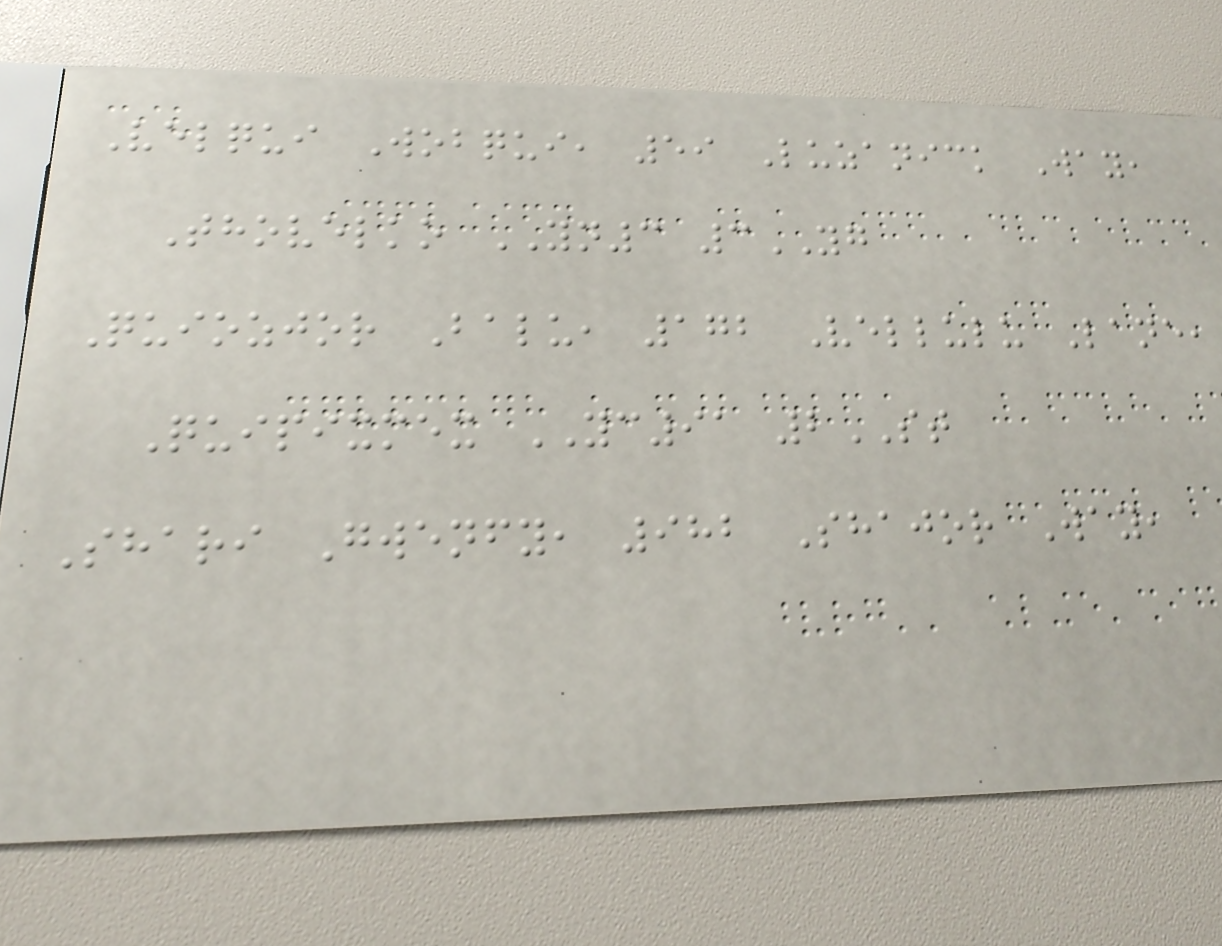Velqui Wobqui, 59 Luzanick Way,
Thovelko YN3 3YG
Quiozjor Balu, 172 Vellulu Lane,
Quipixmex YC91 2ST
Shari Gwenfy, 982 Shajor Way,
